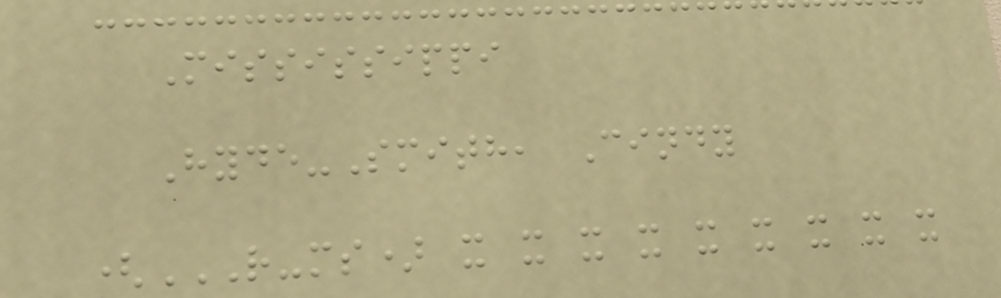Mississippi
Hyde-Smith, Cindy
(R-MS) X X X X X X X X X
